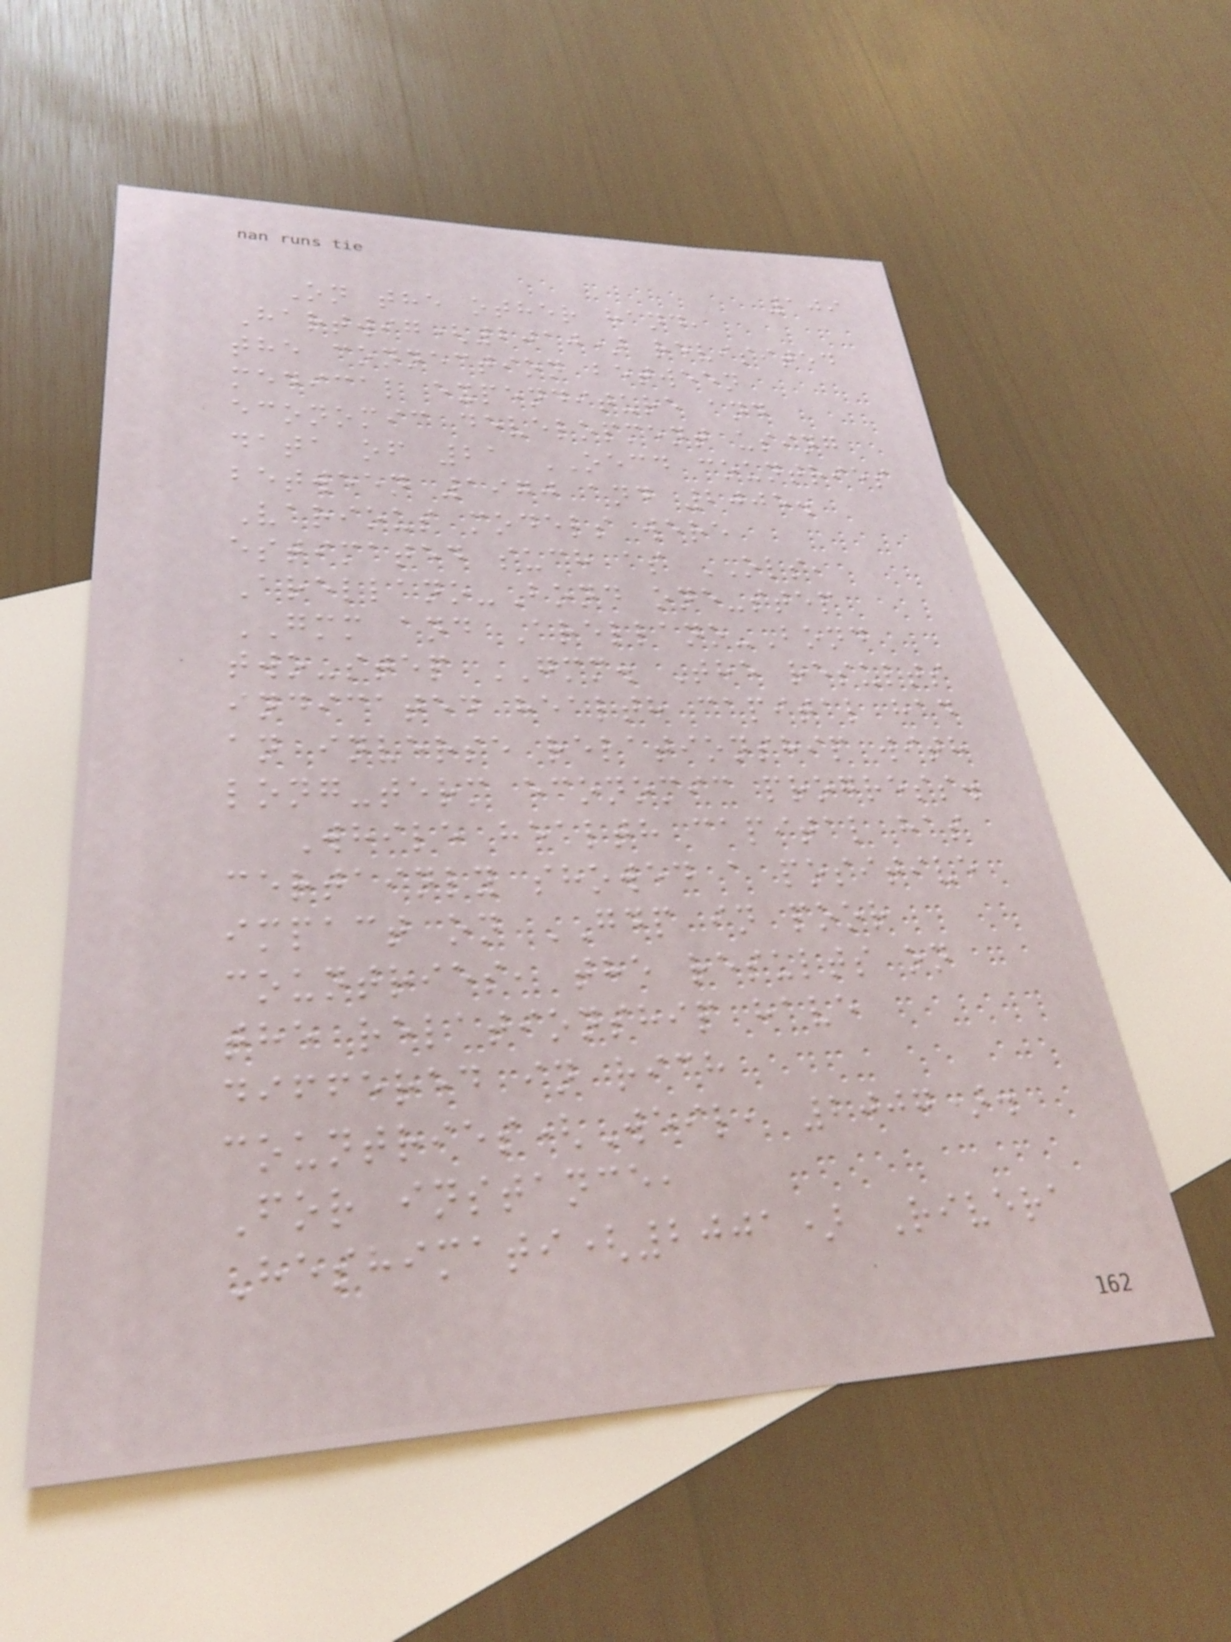109
On the other hand,
Hartwig(2010) revisited
the connection between
medical expenditure and
economic development using
data of 21 OECD countries
between 1970 and 2005.
Various models were
estimated such as OLS,
Arellano-Bond one-step
GMM and Arellano-Bond
two-step GMM. The results
indicated health capital had
an inverse relationship with
long-term economic progress.
While health capital has
certainly showed a positive
impact on GDP in poor
countries, the results on
the relationship have
differed in rich
countries(Weil, 2007).
For instance,
Heshimati(2001) Rivera
